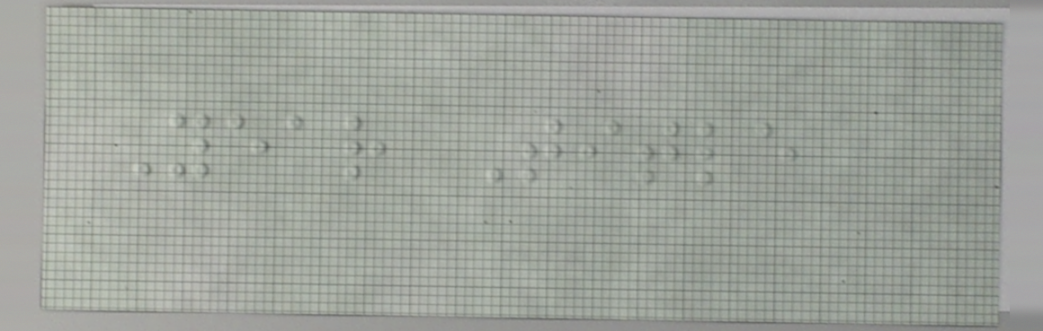Year Title
